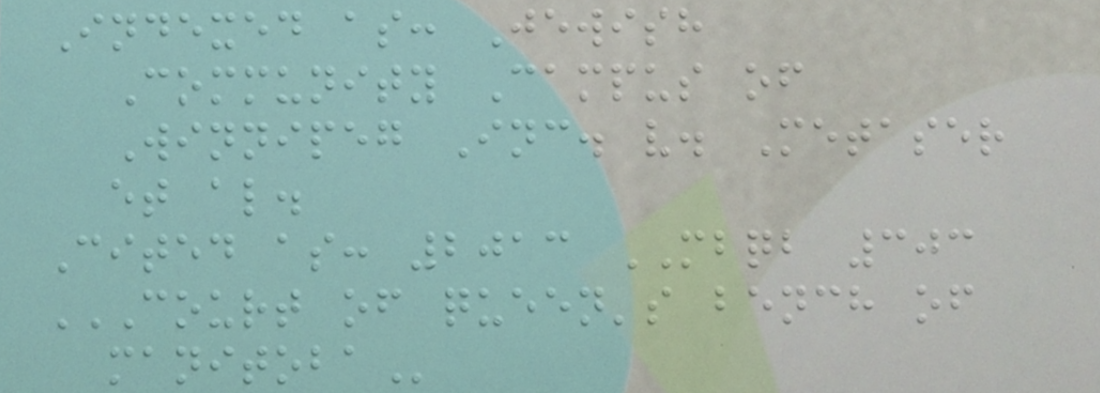Indexed as: Jewish
Community Campus of
Winnipeg Inc. v. Metaser
et al.
Cited as: 2013 MBQB 303
COURT OF QUEEN'S BENCH OF
MANITOBA
